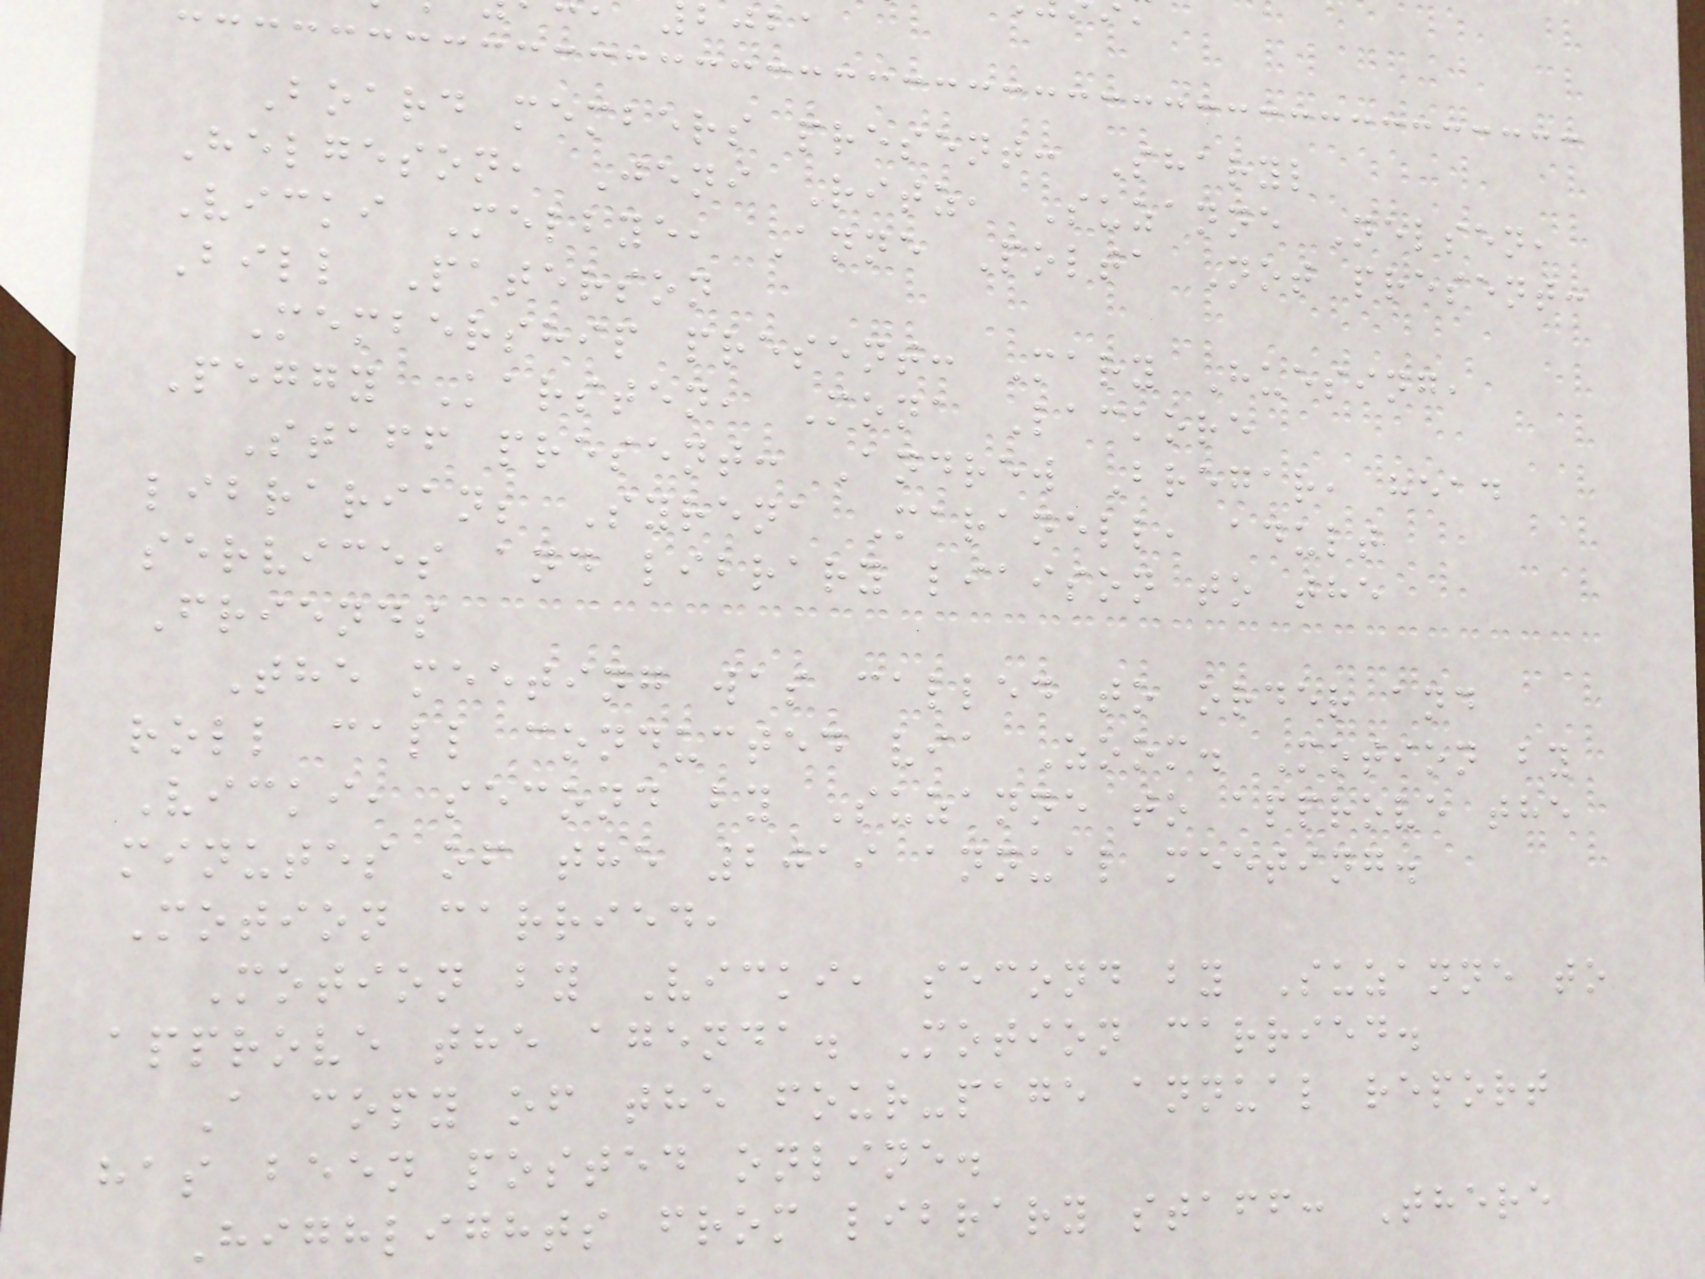bjba
Board members present: Sharyl
Helgeson, Jeni Ritz, Suzanne Nelsen,
Vicki Melbye, Anne Polta Not present:
Bill Paterson
Membership present: Mary Huesing,
Peggy Karsten, Mona Lackore
Staff present: Andrew Bregar, head
librarian; Syrena Maranell, adult
services and library liaison to the
Friends
The meeting was called to order and
roll call conducted via Zoom. Motion by
Vicki, second by Suzanne to approve the
minutes of the 2019 annual meeting.
Motion carried,
Motion by Vicki, second by Suzanne to
approve the agenda. Motion carried.
A copy of the four-page annual report
has been posted online.
Highlights from library staff: There
